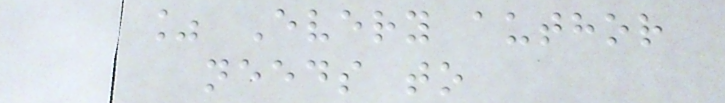% Every author
needs to
